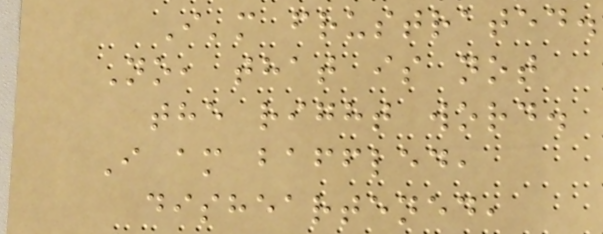I'm frustrated.
No, that is not
the right word.
I am baffled,
disheartened,
